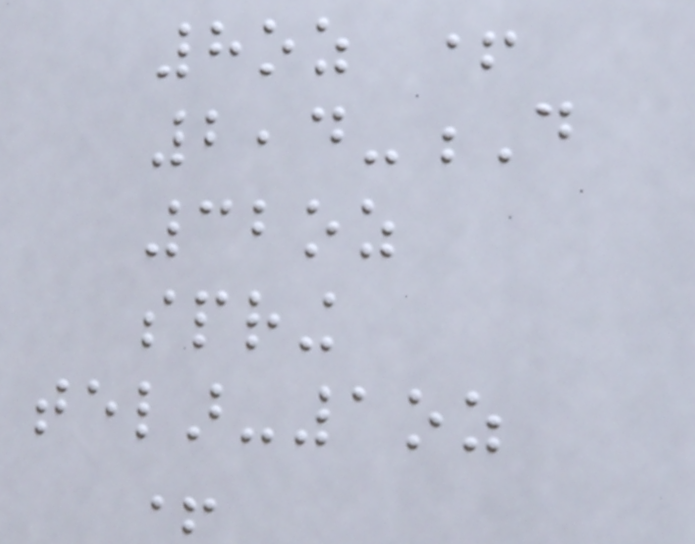8oz +
2,4-D
32oz
spring
telar-1oz
+
